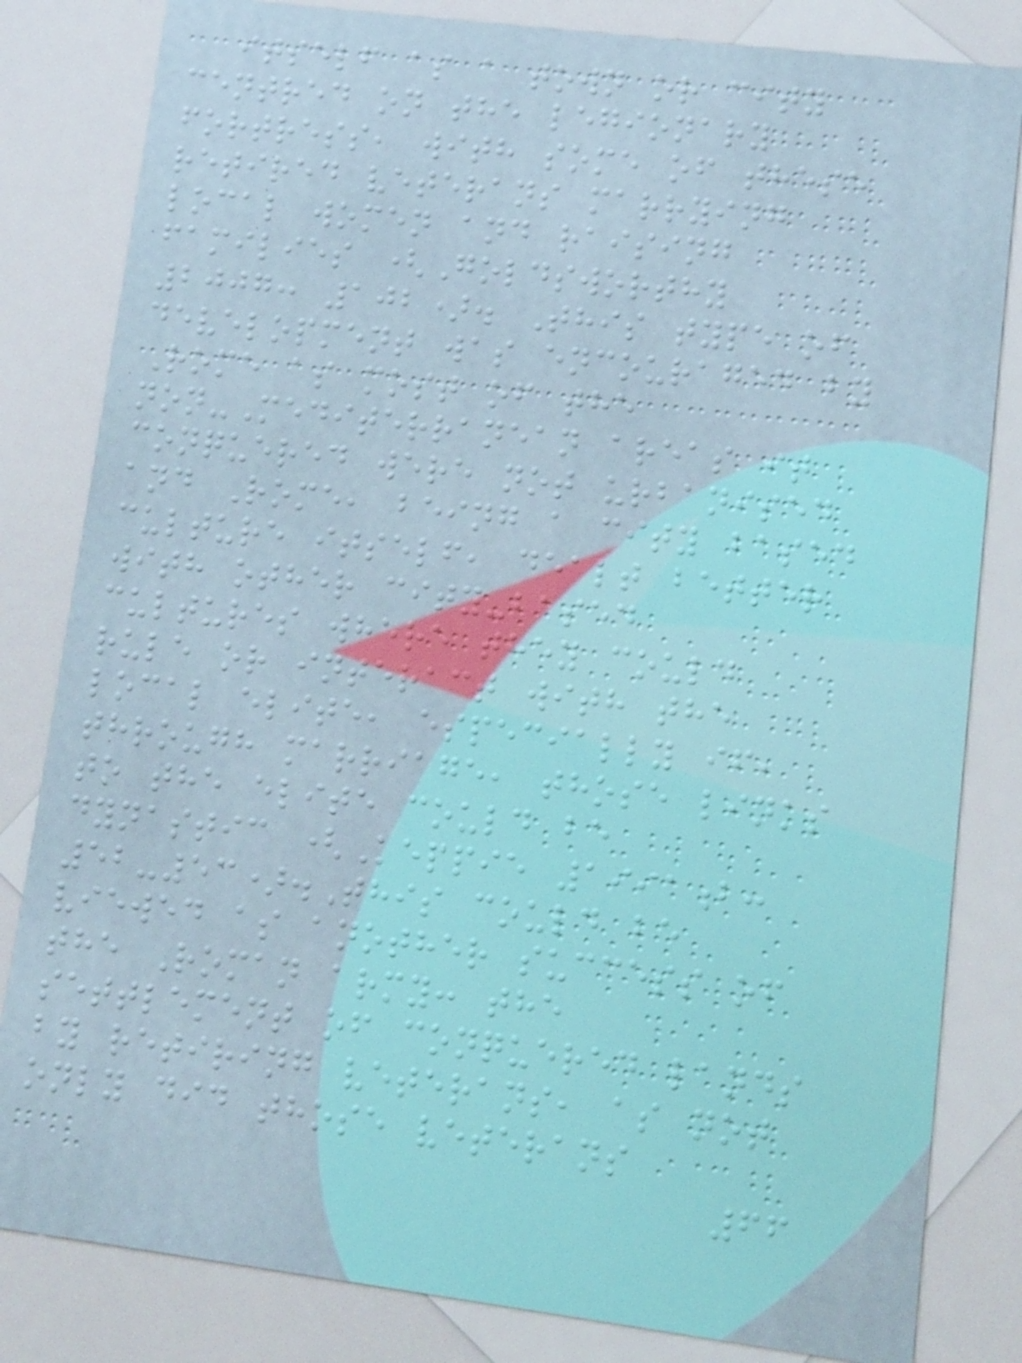itself as a town or city
centred on the legionary
fortress, with some of these
retired veterans marrying
local women and raising
families (Goldsworthy
2007: 102). This type of
development was encouraged by
Rome as most of the
non-Mediterranean areas it
conquered were not urbanised
and Rome, being a city based
culture itself, dealt better
with other city-based
cultures where they could
rule or interact with the
local elite, especially if,
through marriage, those links
to the elite could be
dynastic (Keppie 1991b:
52-53).This could be
viewed as another success of
the Roman army: the
settlement of conquered lands
by retiring veterans, as not
only did those veterans
66
